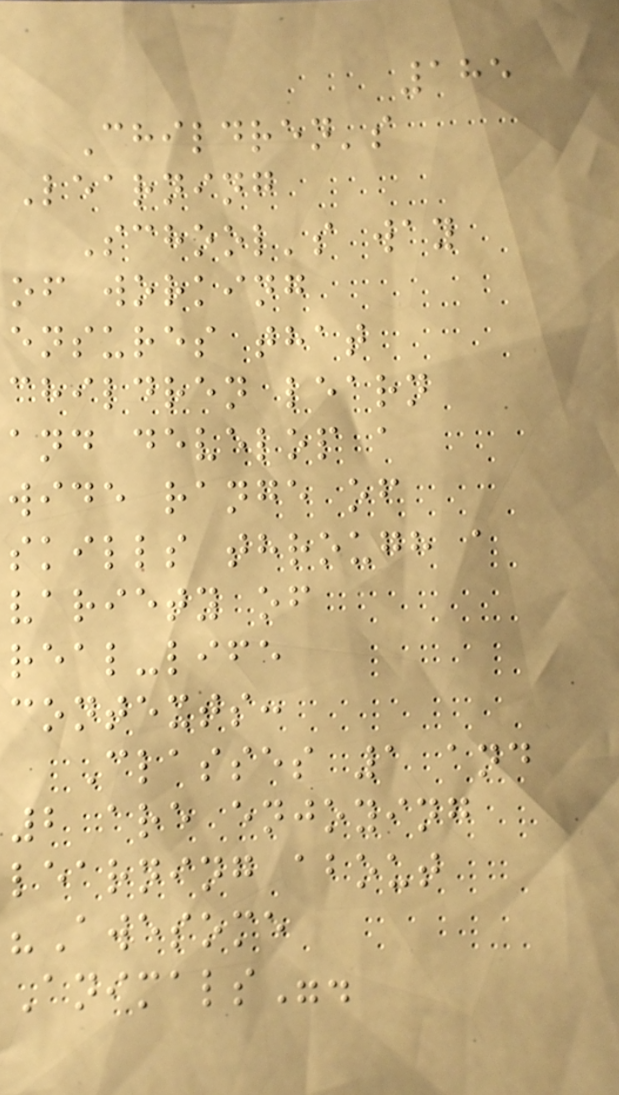185
Children's
Learning
School's way
of working
ensures that
children learn
and develop a
wide range of
skills through a
variety of
real-life
contexts:
Classes 1 and
2 are enjoying
learning about
"Awesome
Animals".
